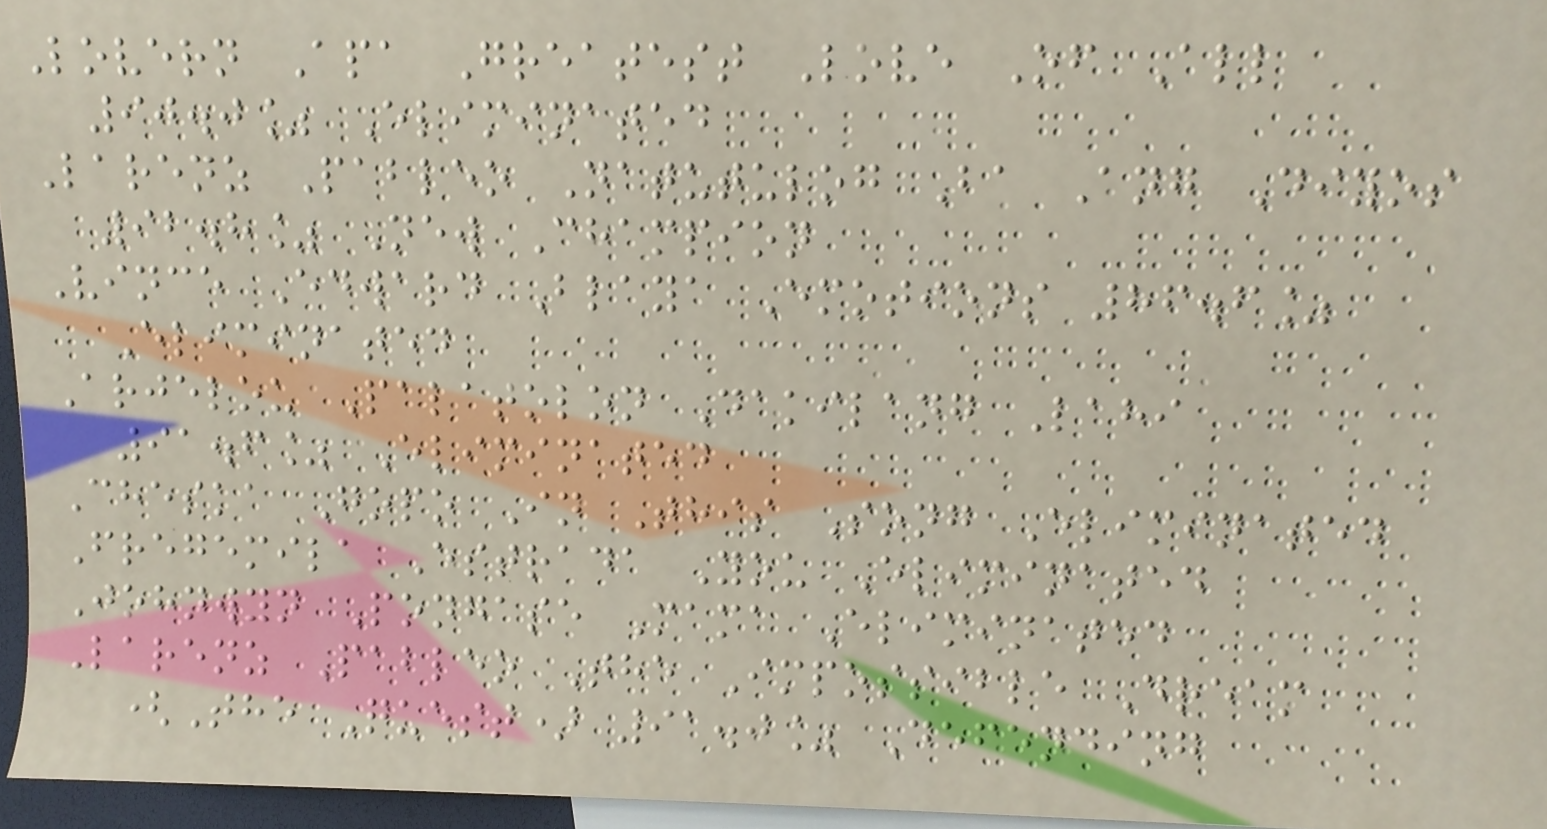Lovern Apa Greatest Love Of All
90.0% Eliminated
Larenz Pableo Natutulog Ba Ang Diyos
92.8% New Champion
Vince Edward Blaya Emotions 86.6%
Eliminated
Arjelou Palatolon Dakilang Lahi
91.6% Eliminated
Cheska Gopo In This Song Eliminated
Fregemila Estrada You Eliminated
Johnwyn Pongase Mama Eliminated
Larenz Pableo The Impossible Dream
(The Quest) 91.0% Defending
